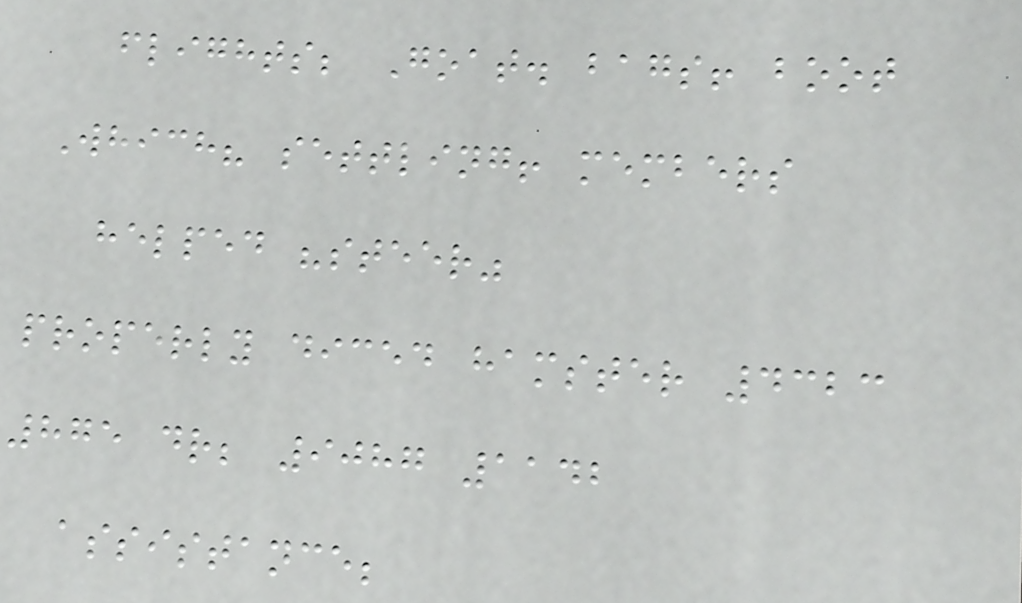flights; Goat. bags! boot
Which? settling! members
helped "steer"
properly diced hamster 4323
875 dr; 9087 1142
assistance;
